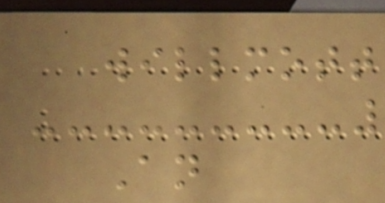willmott
An
